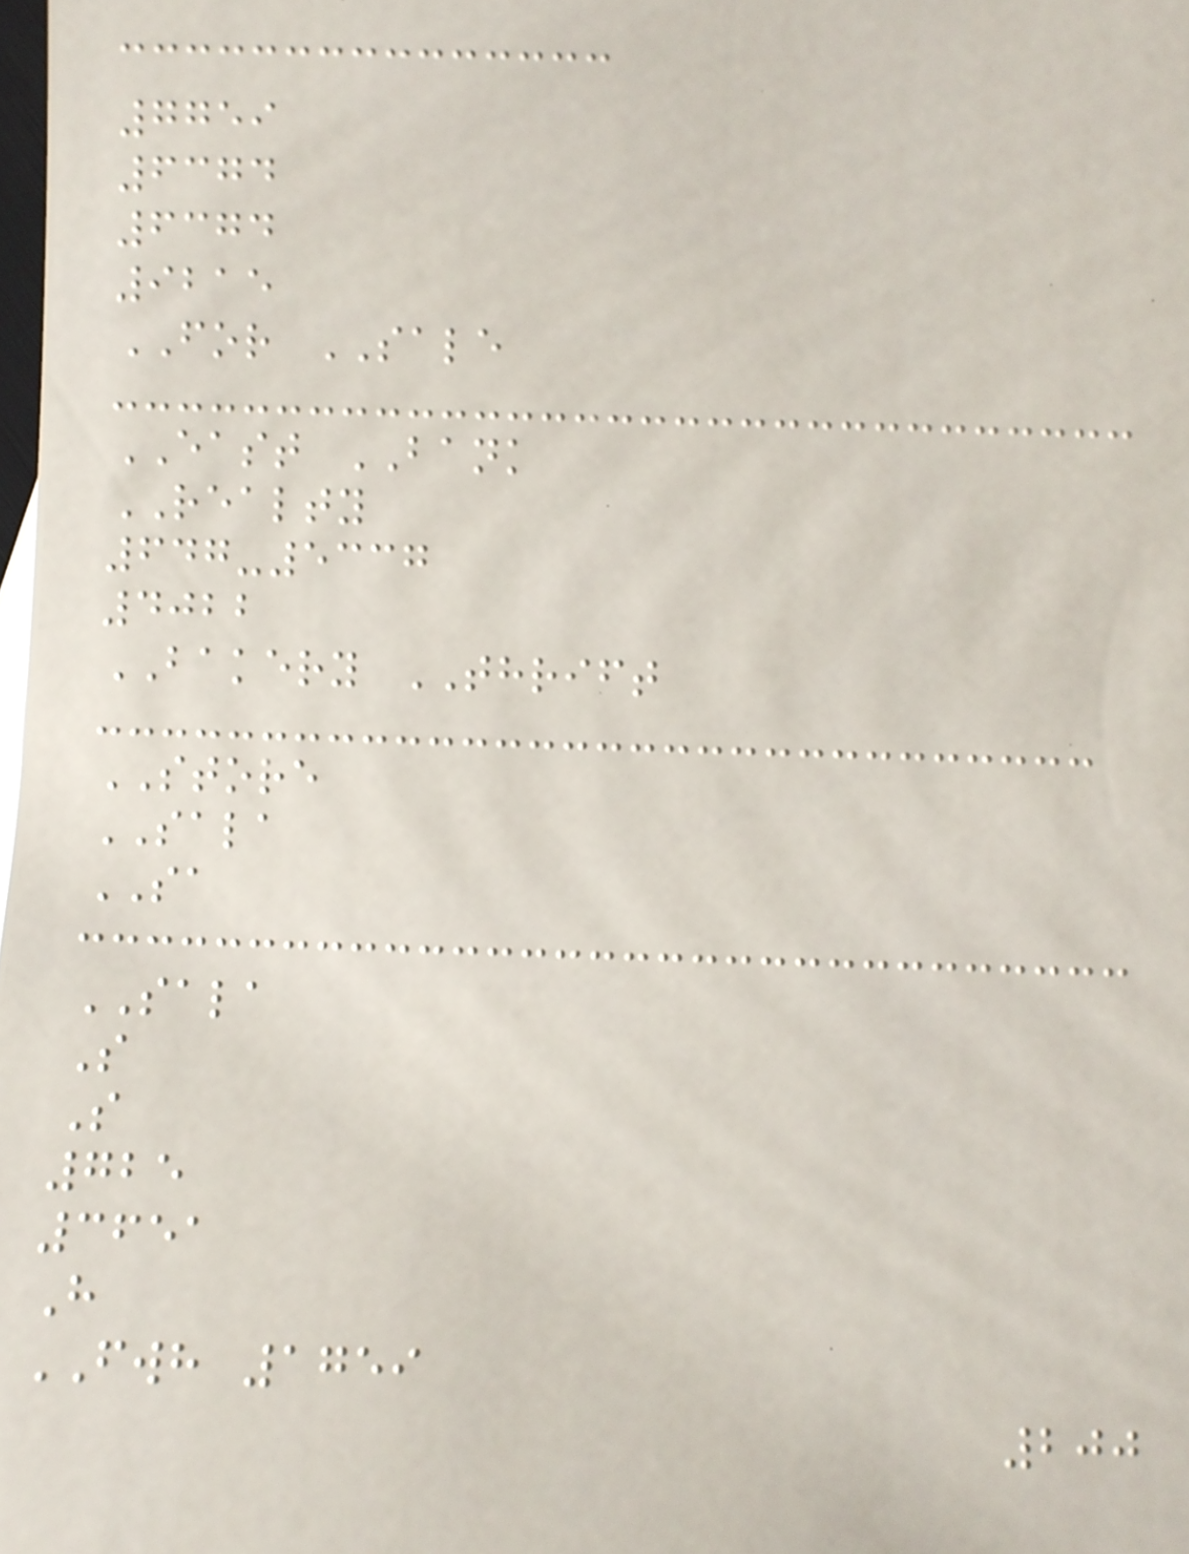7759
6374
6374
9215
FOR SALE
EAST BANK
REALTY
647-5337
4022
BAKERY THRIFT
STORE
SALA
SA
SALA
S
S
725
3651
H
FWH 1759
200
